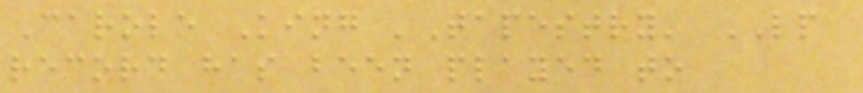Carole King 'Tapestry' LP
record has been played to
